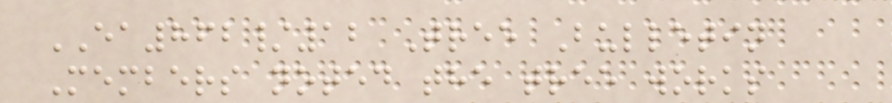EA862/12 Tree Bulletin
Members noted the tree works
